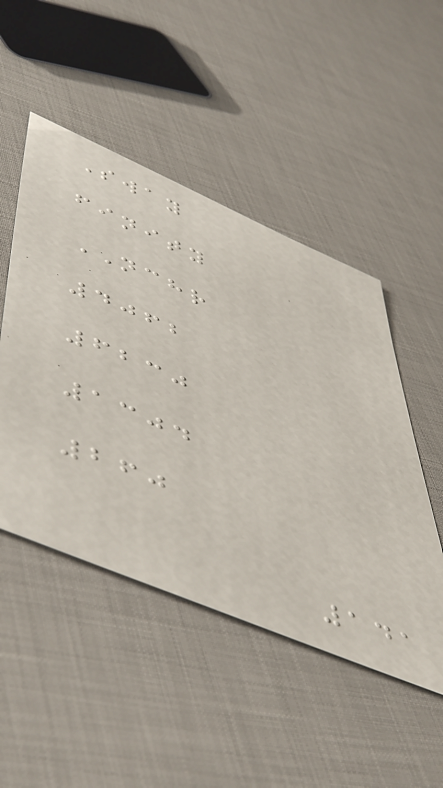Sway
finity
NCHR
4062
6230
1304
260
141
